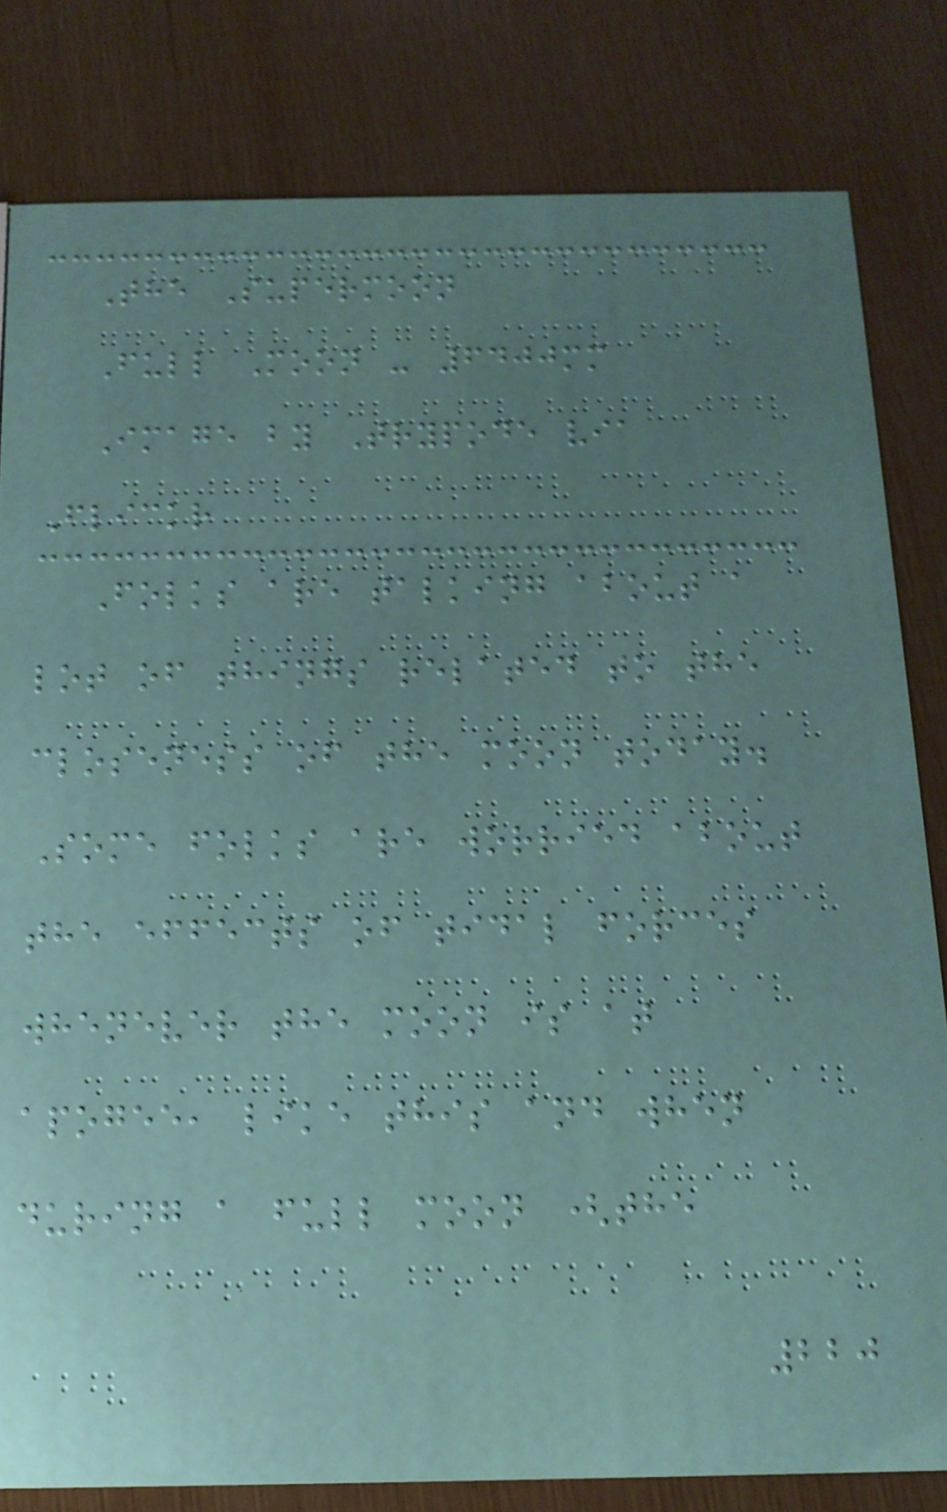The Supermoon
Full Moon - 6400mm
Image by Trypode via
Flickr
Folks are talking about a
lot of things related to the
closeness of the moon today.
Some folks are worried about
the effects of tidal forces
whenever the moon is at
apogee, like this and when
during a full moon (the
220
